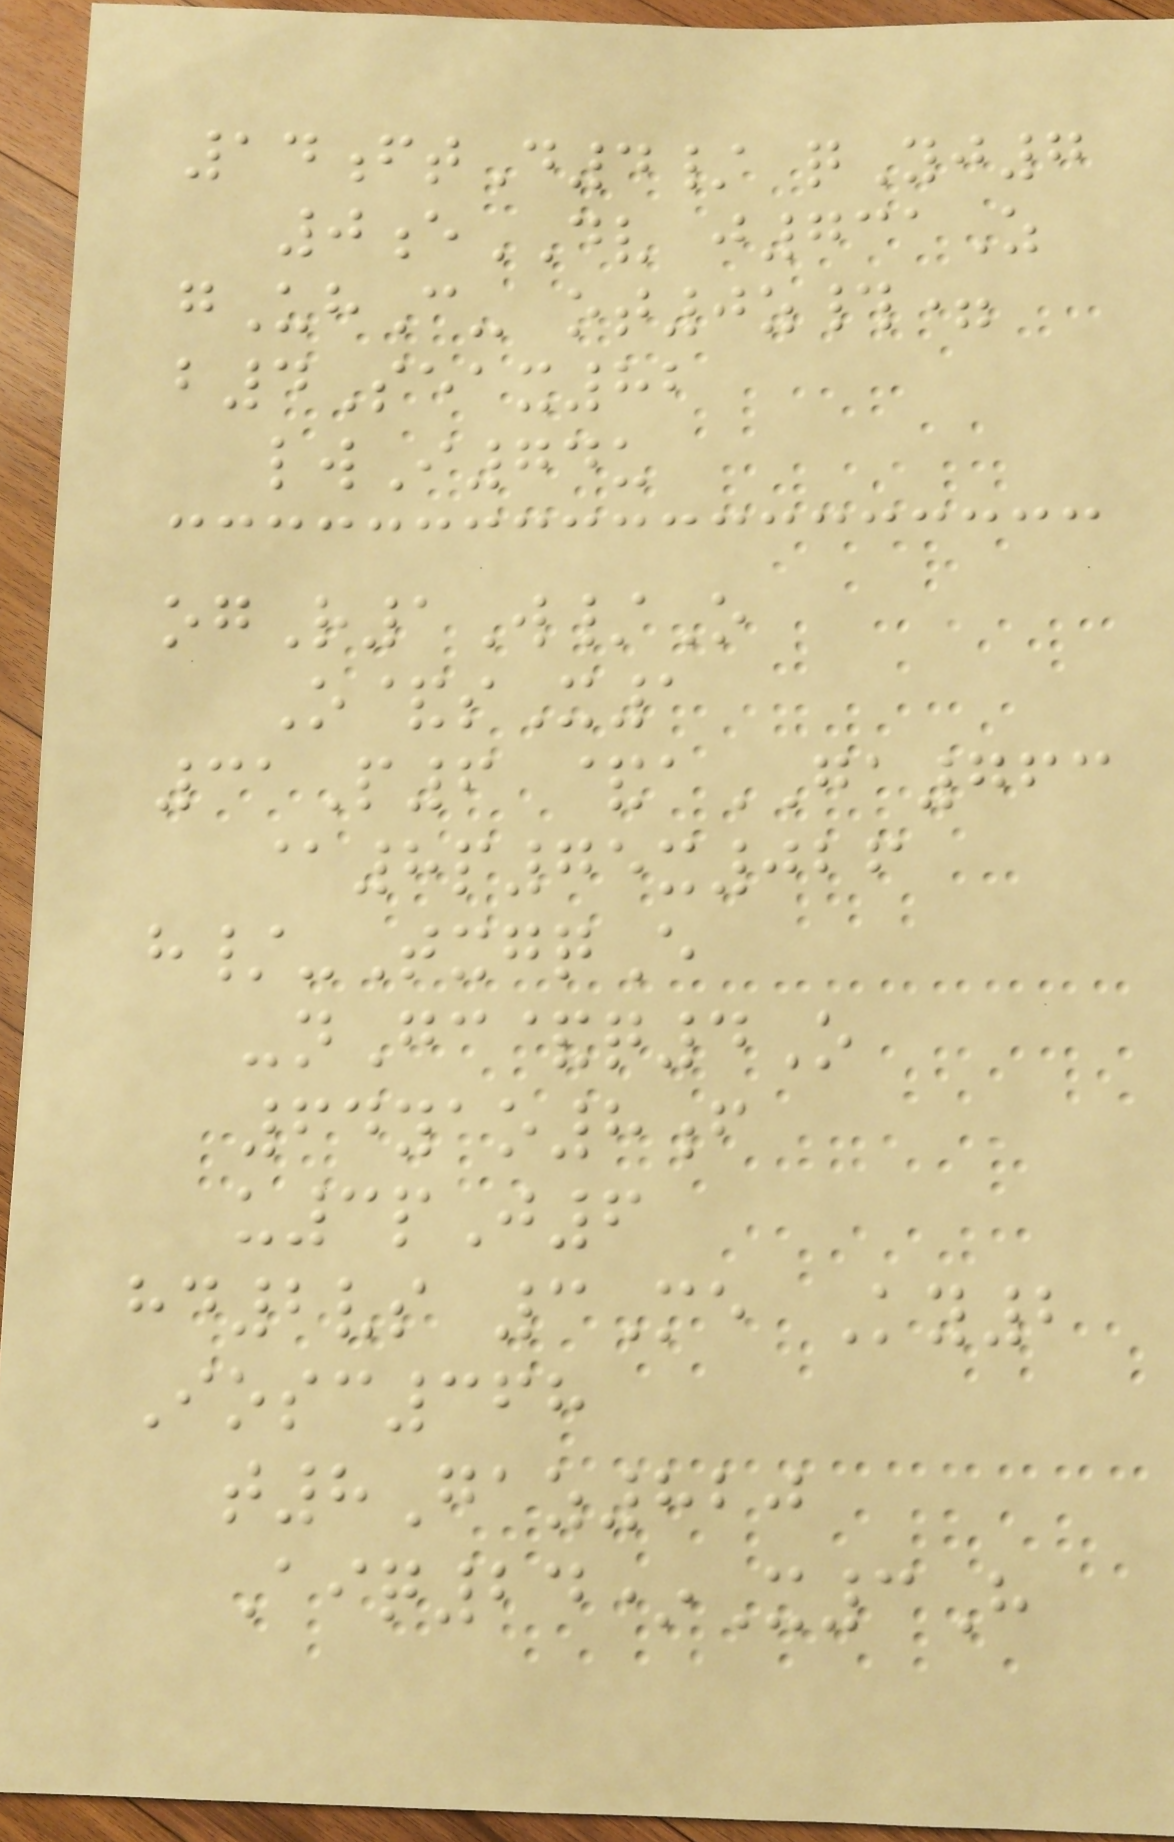14ftD4/ qYj7
0eDV j731Z
gUhC- ot0z#=
b4Seax82
lwI74u
ogR1W/O
O&sX1
31P6 &aGA763
@8p75x026
h/-TxgqE
-nGc&q4O
64yao8f
u3pJ6
hd2vs 3Me Ky2
Iosc368
t8Gaz820
Aiq24*X3H
